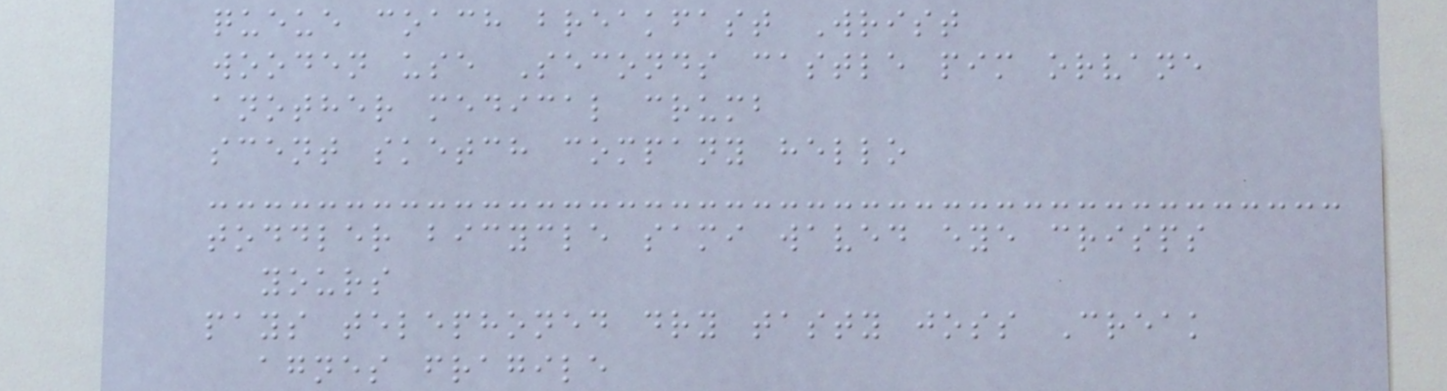queue coach breakfast Wrist
wooden use Seconds castle pim orvane
another medical crumb
scent sketch company hello
toddler bicycle sami waved eye crisps
yours
pays telephoned dry tasty joss Creak
agnes fragile
